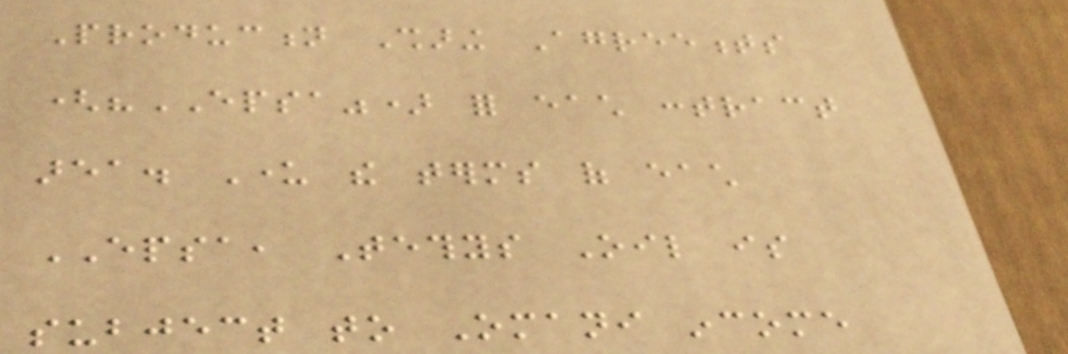Production Sharing Agreements
("EPSA") for each contract
area. Under the terms of each
EPSA, Tethys Oil is
subject to Omani income
